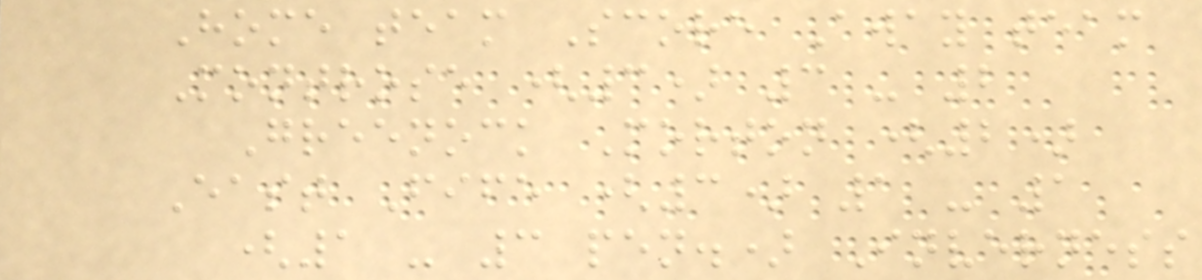Home team Score Away team
Montrose (3) 3 - 2
Greenock Morton (2)
East Fife (3) 1 - 1
(1 - 3 pen.) Inverness
